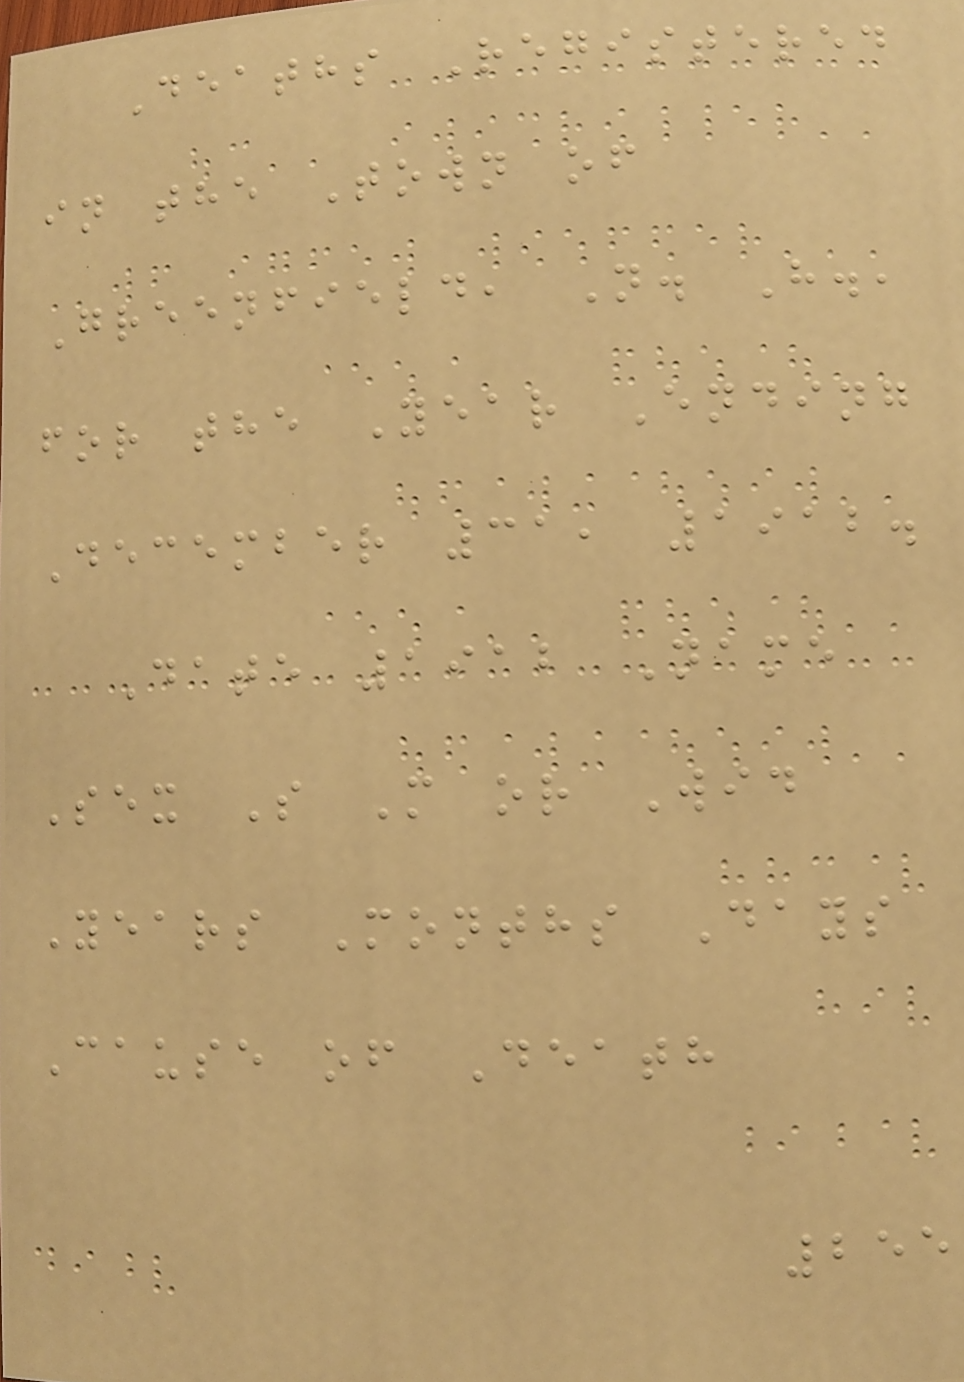Deaths Registered
in the Town of
Greenfield, N. H.,
for the Year Ending
December 31, 1912.
Date 1912 Name
Sex S M or Wid
Years Months Days
Cause of Death
255
